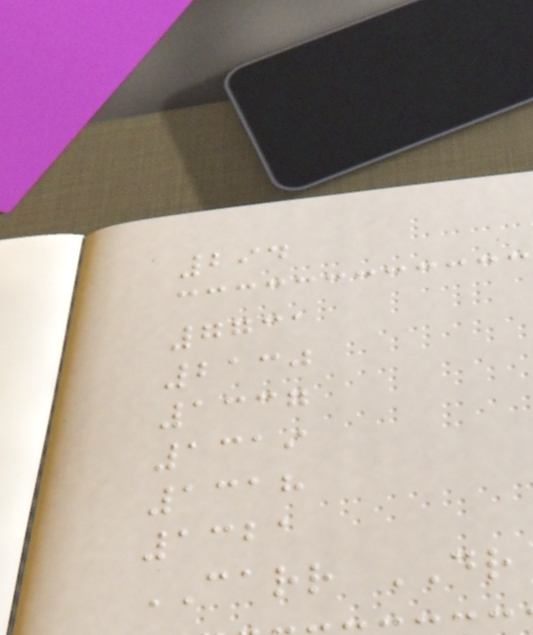294
7731
2130
1337
1319
1318
1321
CARR DR
